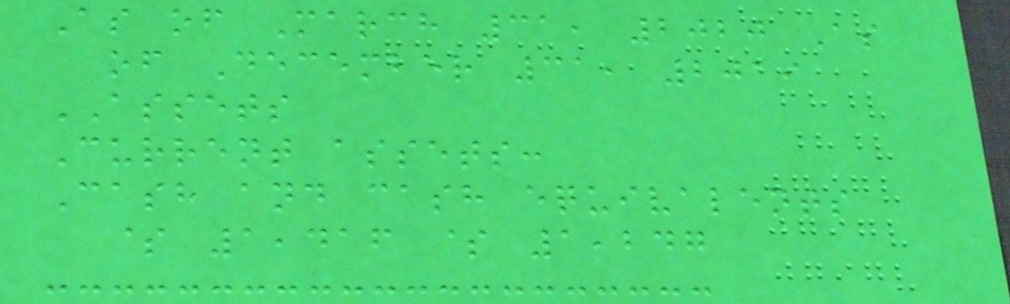As of March 31, 2020 As
of December 31, 2019
ASSETS
Current assets:
Cash and cash equivalents
$ 1,416 $ 1,247
